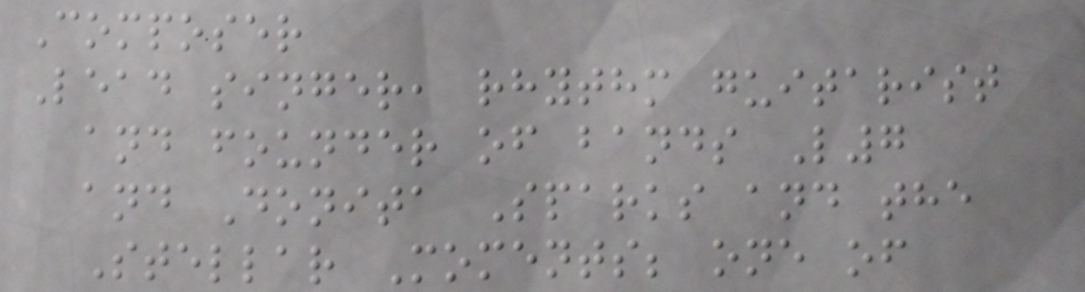Composer
Lead singer, rhythm guitarist
and founder of bands L7
and Donita Sparks and the
Stellar Moments; one of
